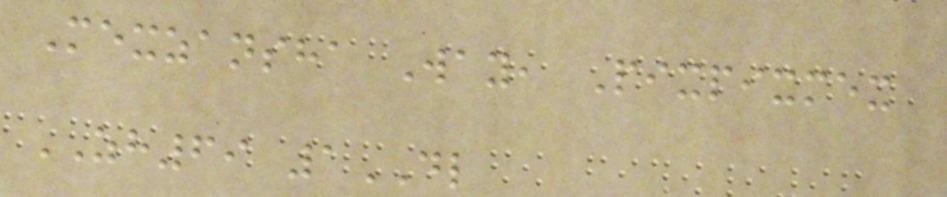Mexzansha Way, Pixpixmex
ZH69 1DL
